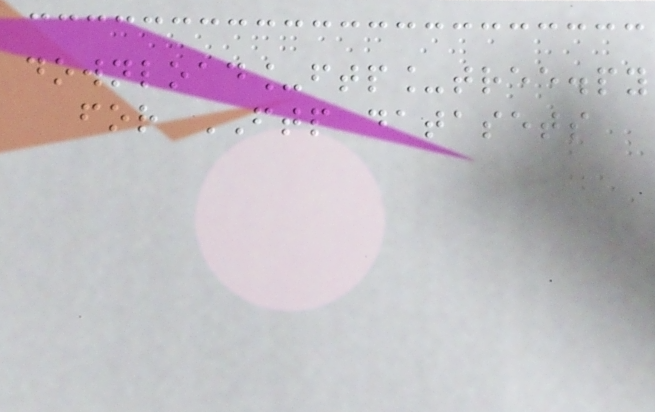download_ftp_tree.py
for FTP datasets
